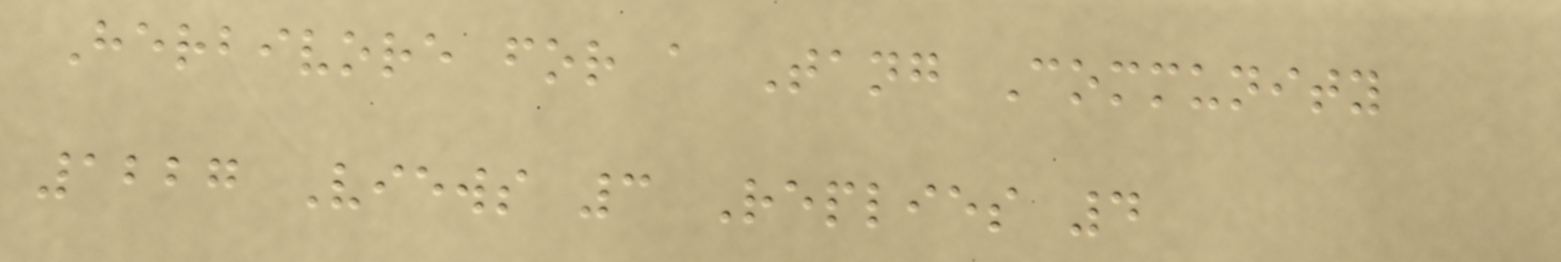Herbivore for a Tang Community
1227 Views 3 Replies 4
